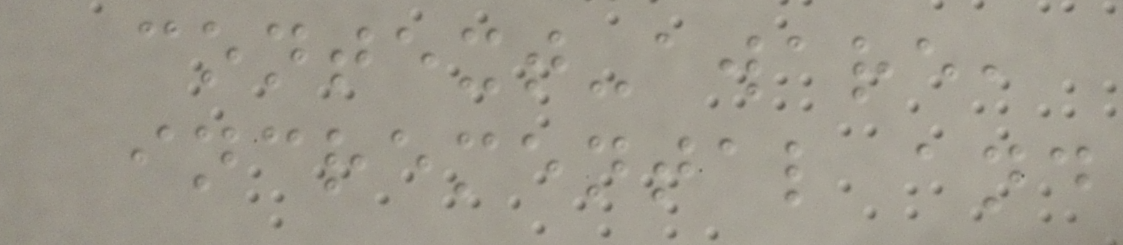context-aware,
incremental and
